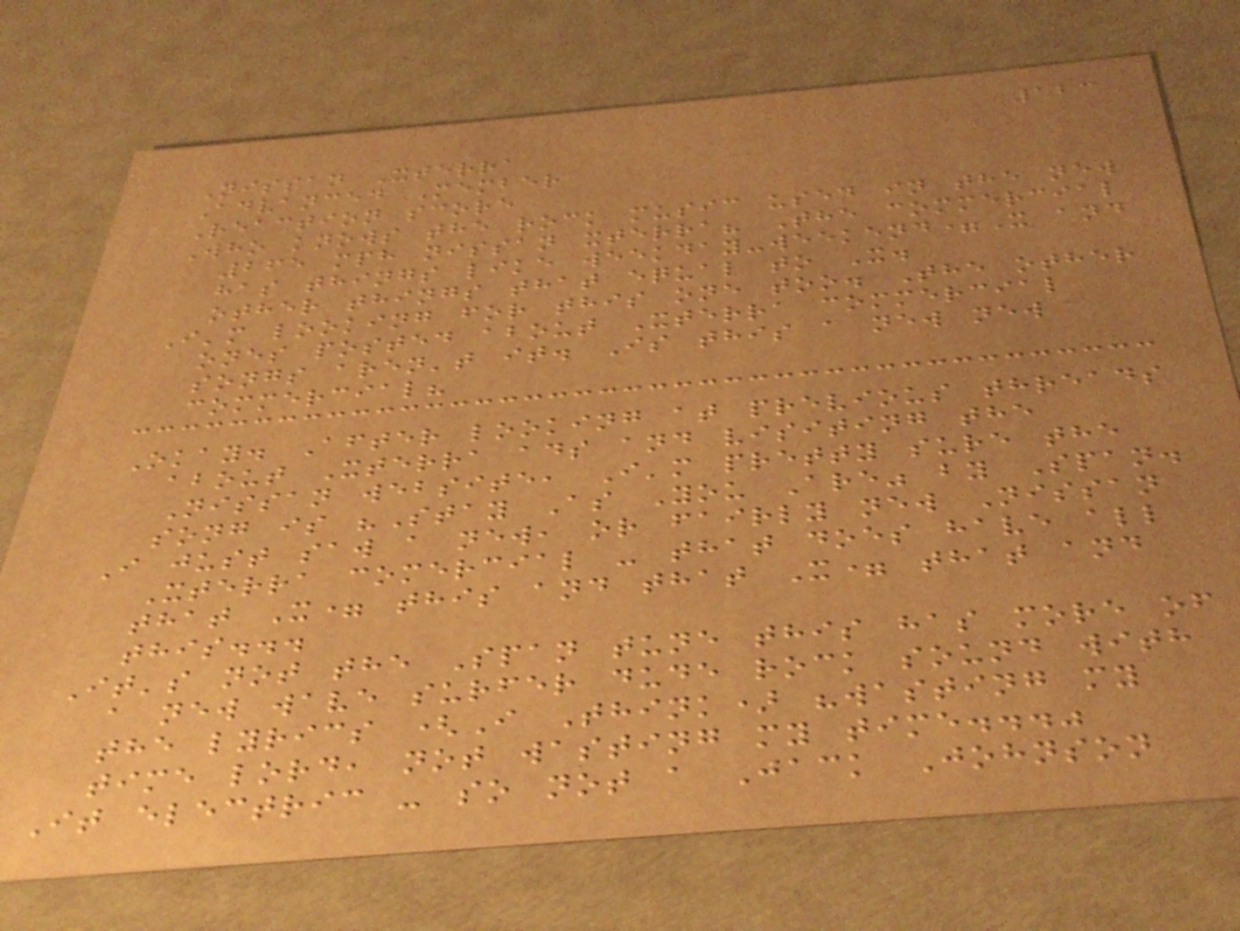123
Nissan Xterra
Advanced Member
Reaction score
Who knows the rock music used in the new
265 mph nissan xterra? The commercial
has things like weekday-weekend=X and
other things that equal to X.
I'm looking for this one too. The other
ones posted about Xterra commercial
songs aren't it. Is this a new new
commercial?
Okay. After looking at previous threads
about Xterra ads and visiting the
Nissan website, I'm pretty sure the
song is "Stay As You Are" by Span.
I just saw a new, or fairly new Nissan
Xterra comercial - that does have all
that X= this and that X= that and
this...
It's not the Span tune this has more of
a new wave surfer dude rock sound with
the lyrics (I Think) "wasting my
time lord, not wasting my time..."
It electric - so not a Jack Johnson
